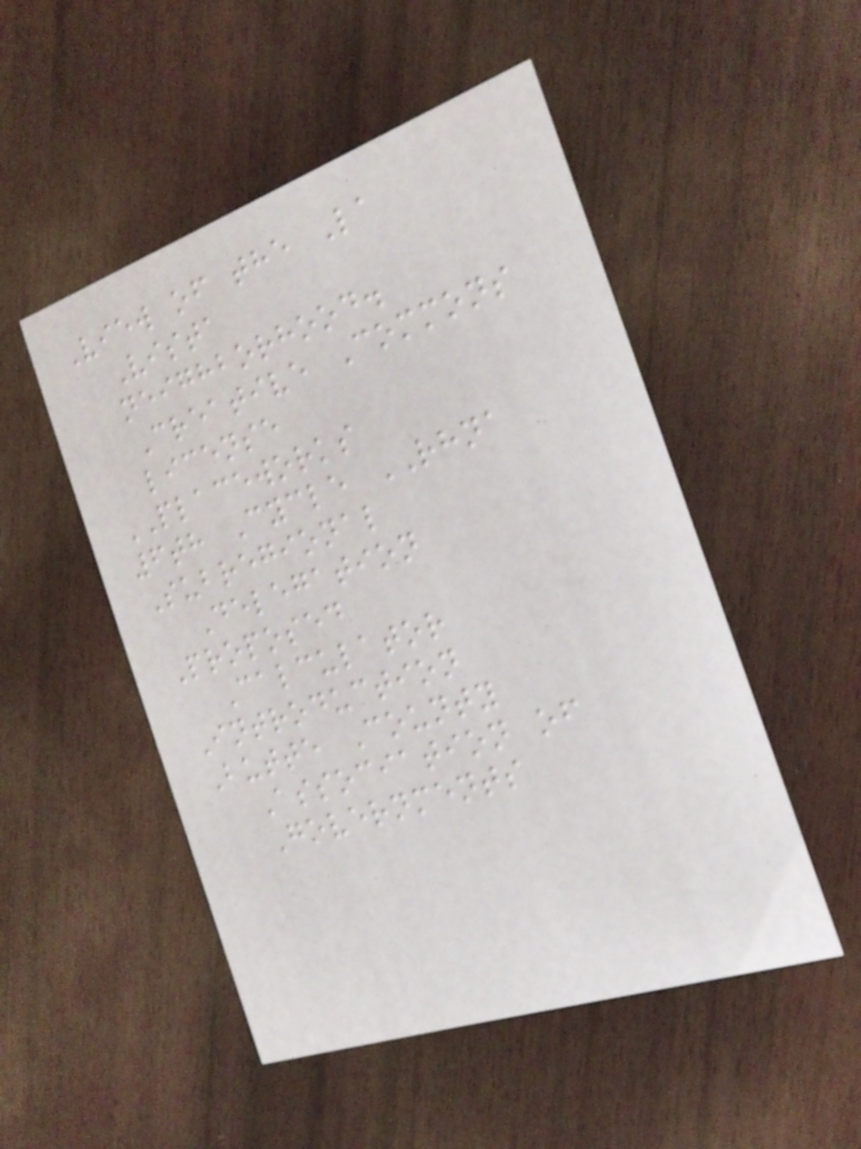View of the La
Vista
neighborhood.
Creative Commons
license
PLACEWORKS
6th Cycle RHNA
Subregional
Delegation
Proposed
Calculator
Introduction
Butte County
Association of
Governments
